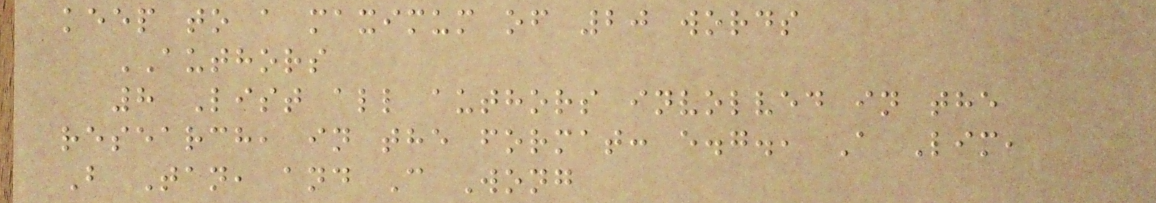keep to a maximum of 20 words
AUTHORS
8 List all authors involved in the
research, in the format: e.g., A Lim,
B Tan, and C Wong
